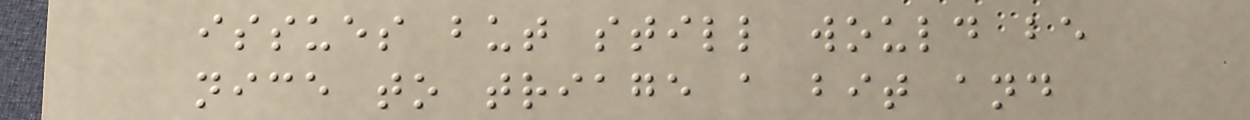issues but still would be
nice to triage a bit and
